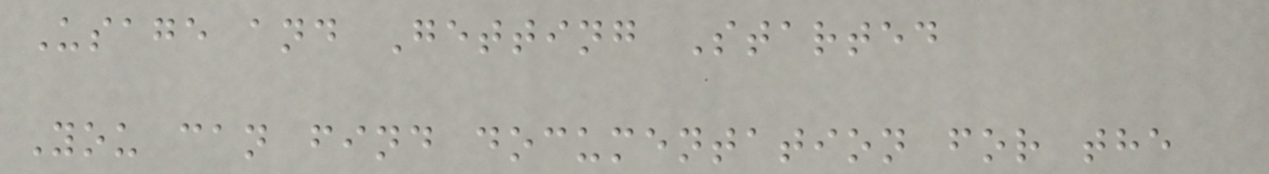Usage and Getting Started
You can find documentation for the
